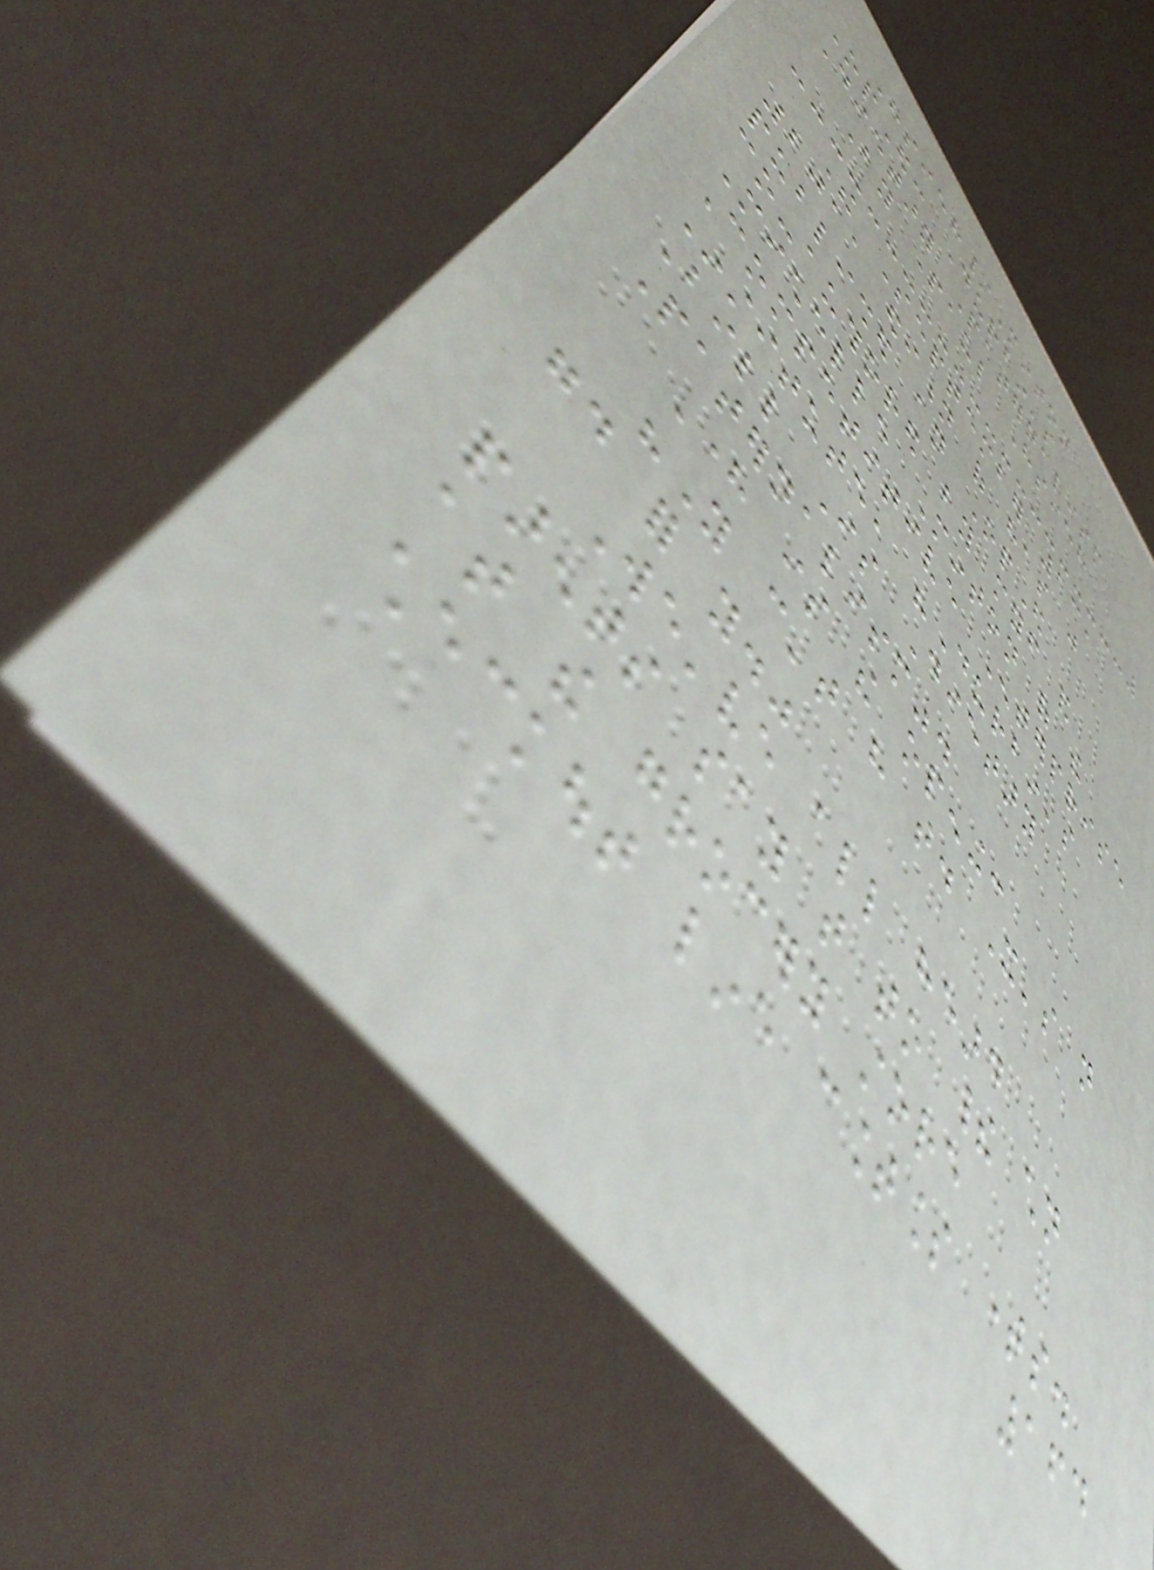Hsieh/Minton
OpEd: Durbin's
Dietary Paternalism
By Paul Hsieh
The September 13,
2011 edition of has just
published an OpEd
co-authored by myself and
Michelle Minton of the
Competitive Enterprise
Institute, "Durbin's
Bill Is Dietary
Paternalism".
Here is the opening:
"You can't have that. It's not
good for you."
We've all heard
parents say that to their children
at the grocery store
checkout line countless times.
164
